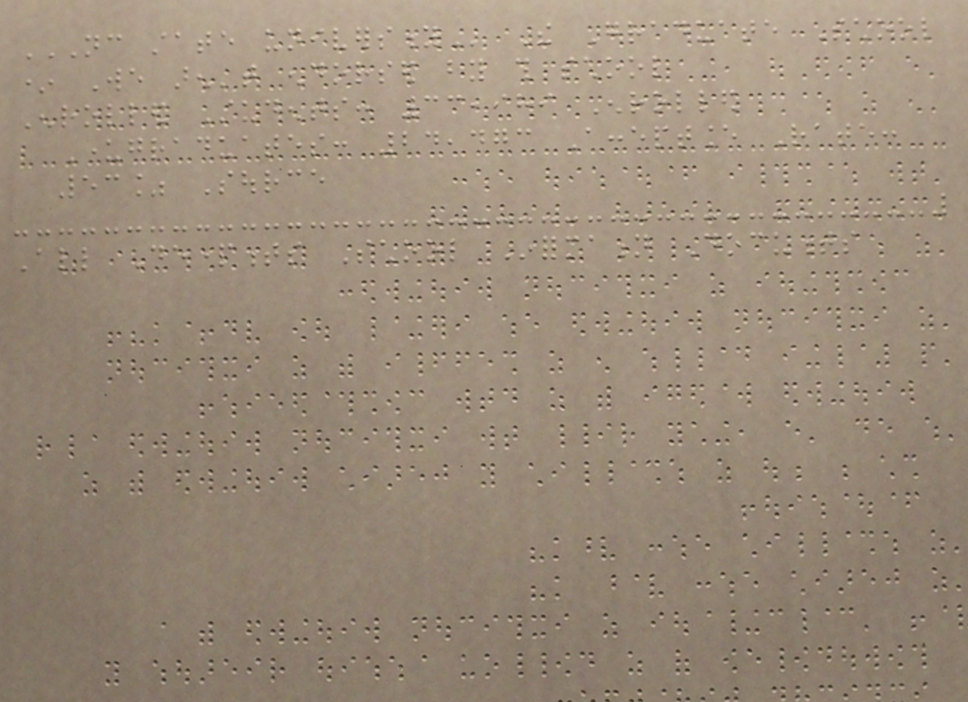NC STATE UNIVERSITY The Graduate School
* We aren't endorsed by this school
Enrolled Students: 33,989 Enrolled
Undergraduates: 24,473 Acceptance Rate:
53% Source
All Departments School Information Documents
